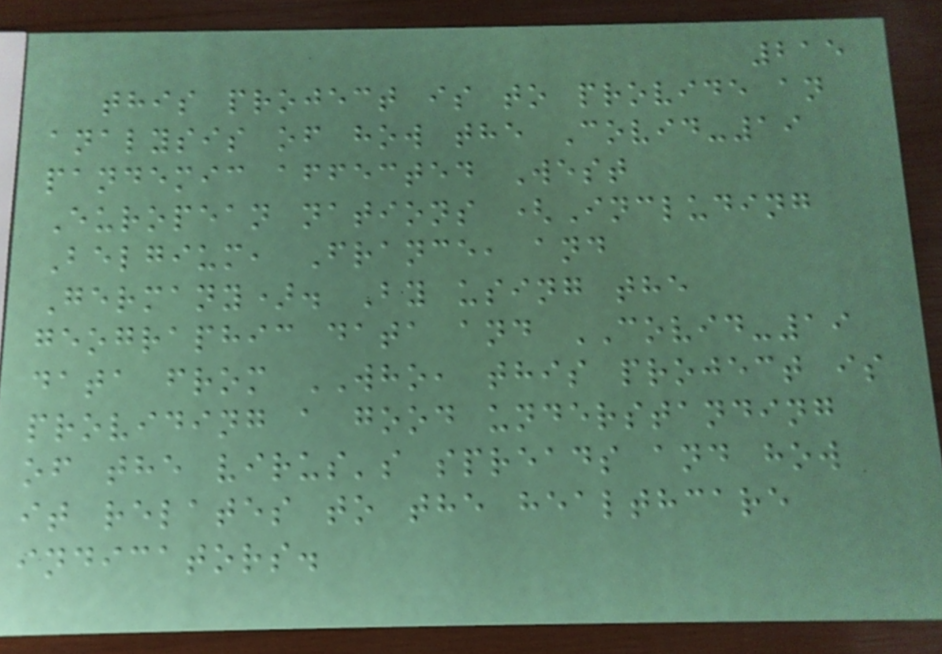215
this project is to provide an
analysis of how the Covid-19
pandemic affected West
European nations (Including
Belgium, France, and
Germany). By using the
geographic data and COVID-19
data from WHO, this project is
providing a good understanding
of the virus's spreads and how
it relates to the healthcare
indicators.
